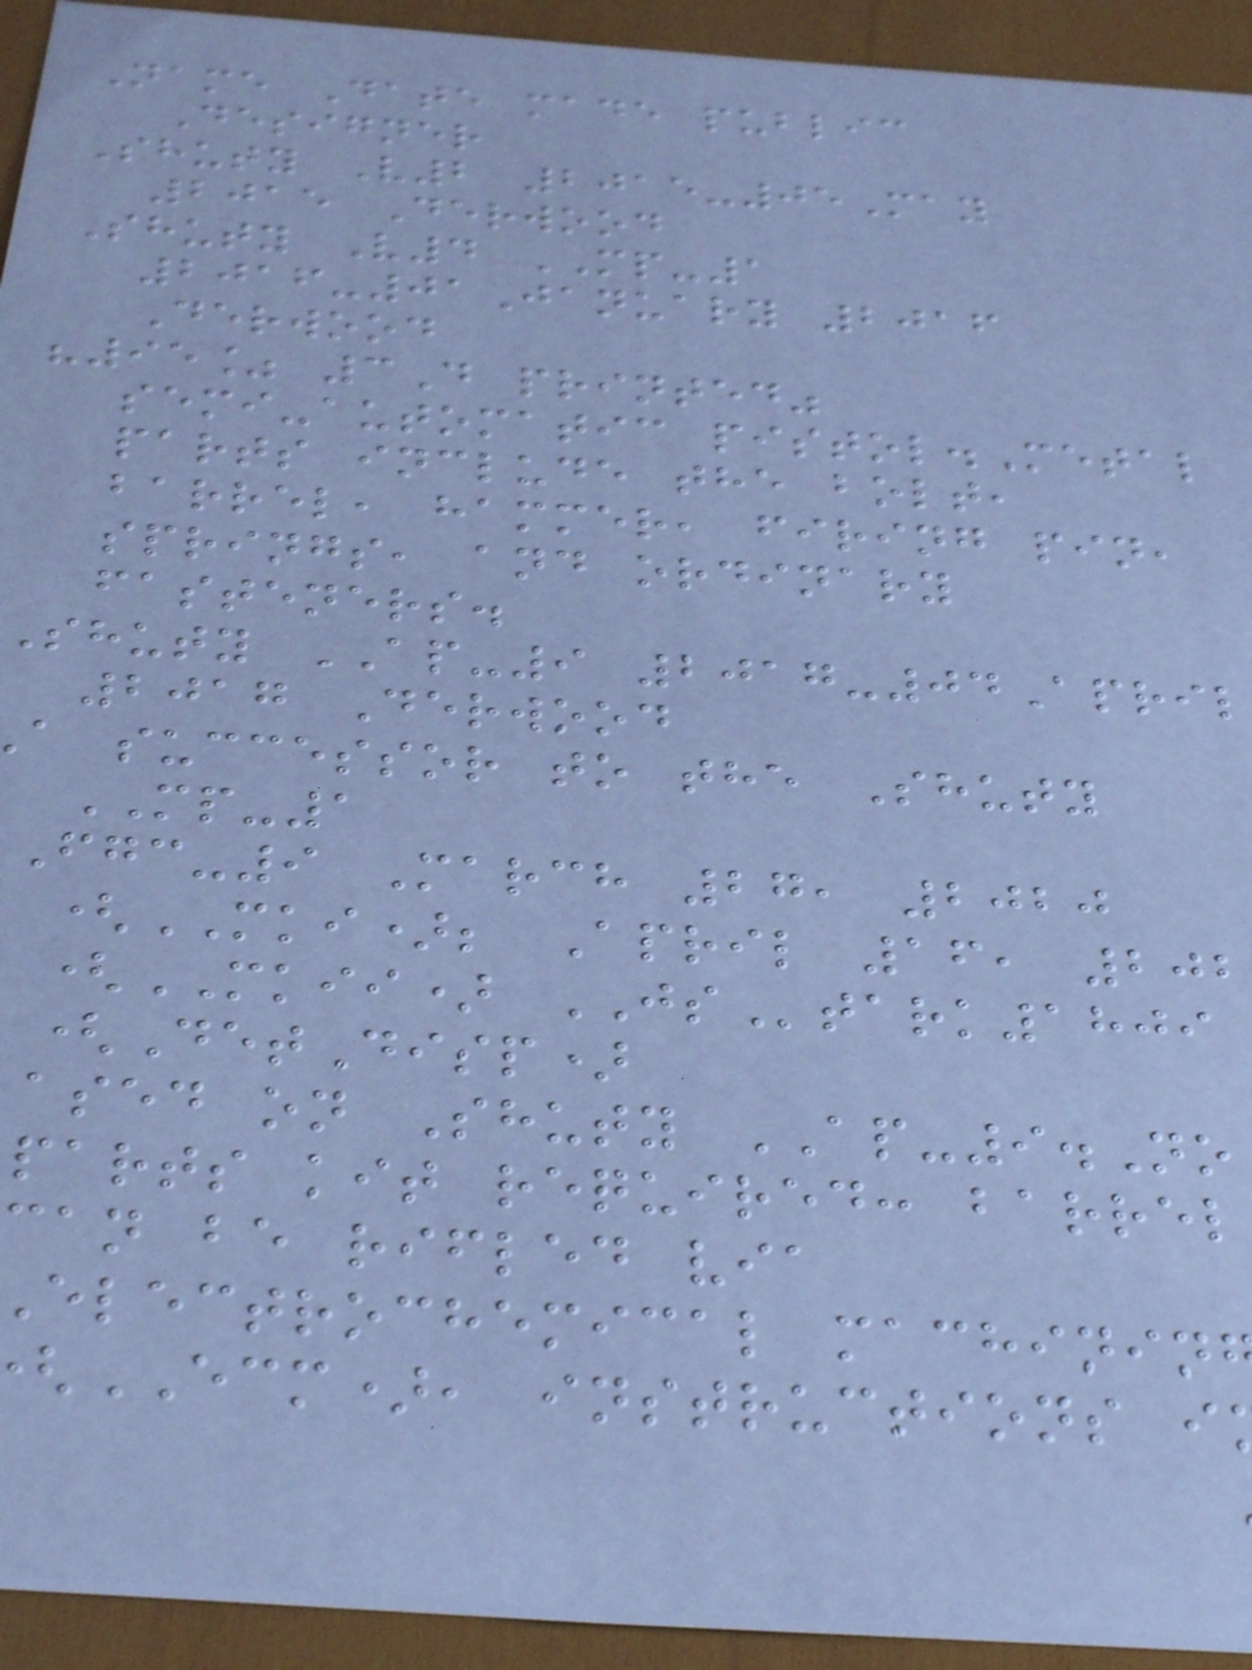Name Date made public
Designer
Shuty V2 2015-05May
2015 Derwood
Shuty V4 MP-1
2016-01January 2016
Derwood
"95% 3D printed"
semi-automatic pistol.Metal
parts include the bolt,
barrel, hammer, firing pin,
springs, and ordinary
fasteners.
Shuty AP-9 2017-04April
2017 Derwood
a successor to the Shuty
MP-1
fgc-9 March 27, 2020
(MKI); April 16, 202
(MKII) JStark1809
(DetDisp)
ased on Shuty AP-9.No
parts kit required: barrel
can be rifled via
electrochemical machinin
ECM), instructions i
